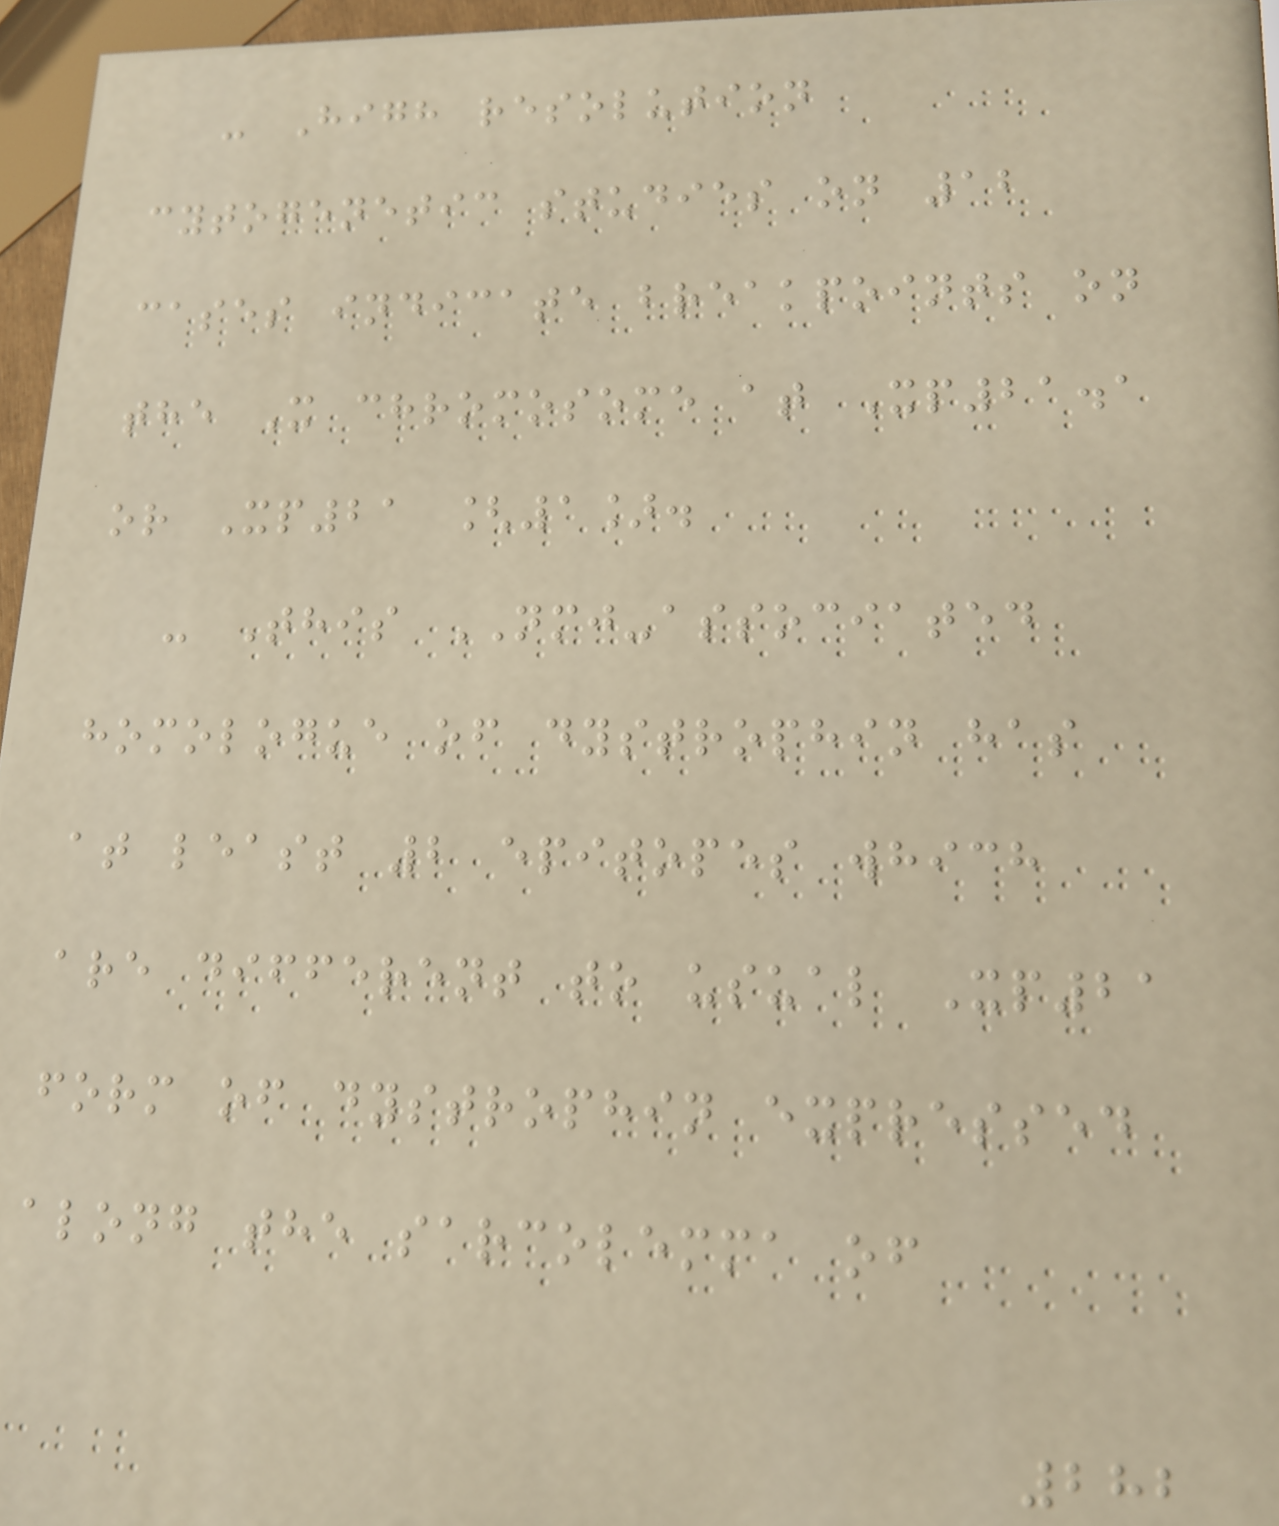- High resolution
cytogenetic studies on 12
cases indicate breakpoints on
the X chromosome at Xp21.1
or Xp21 [1].
- This NMJ-associated
homologue of dystrophin has
at least 2 epitopes which
are different to usual Xp21
form of dystrophin expressed
along the sarcolemma of
282
